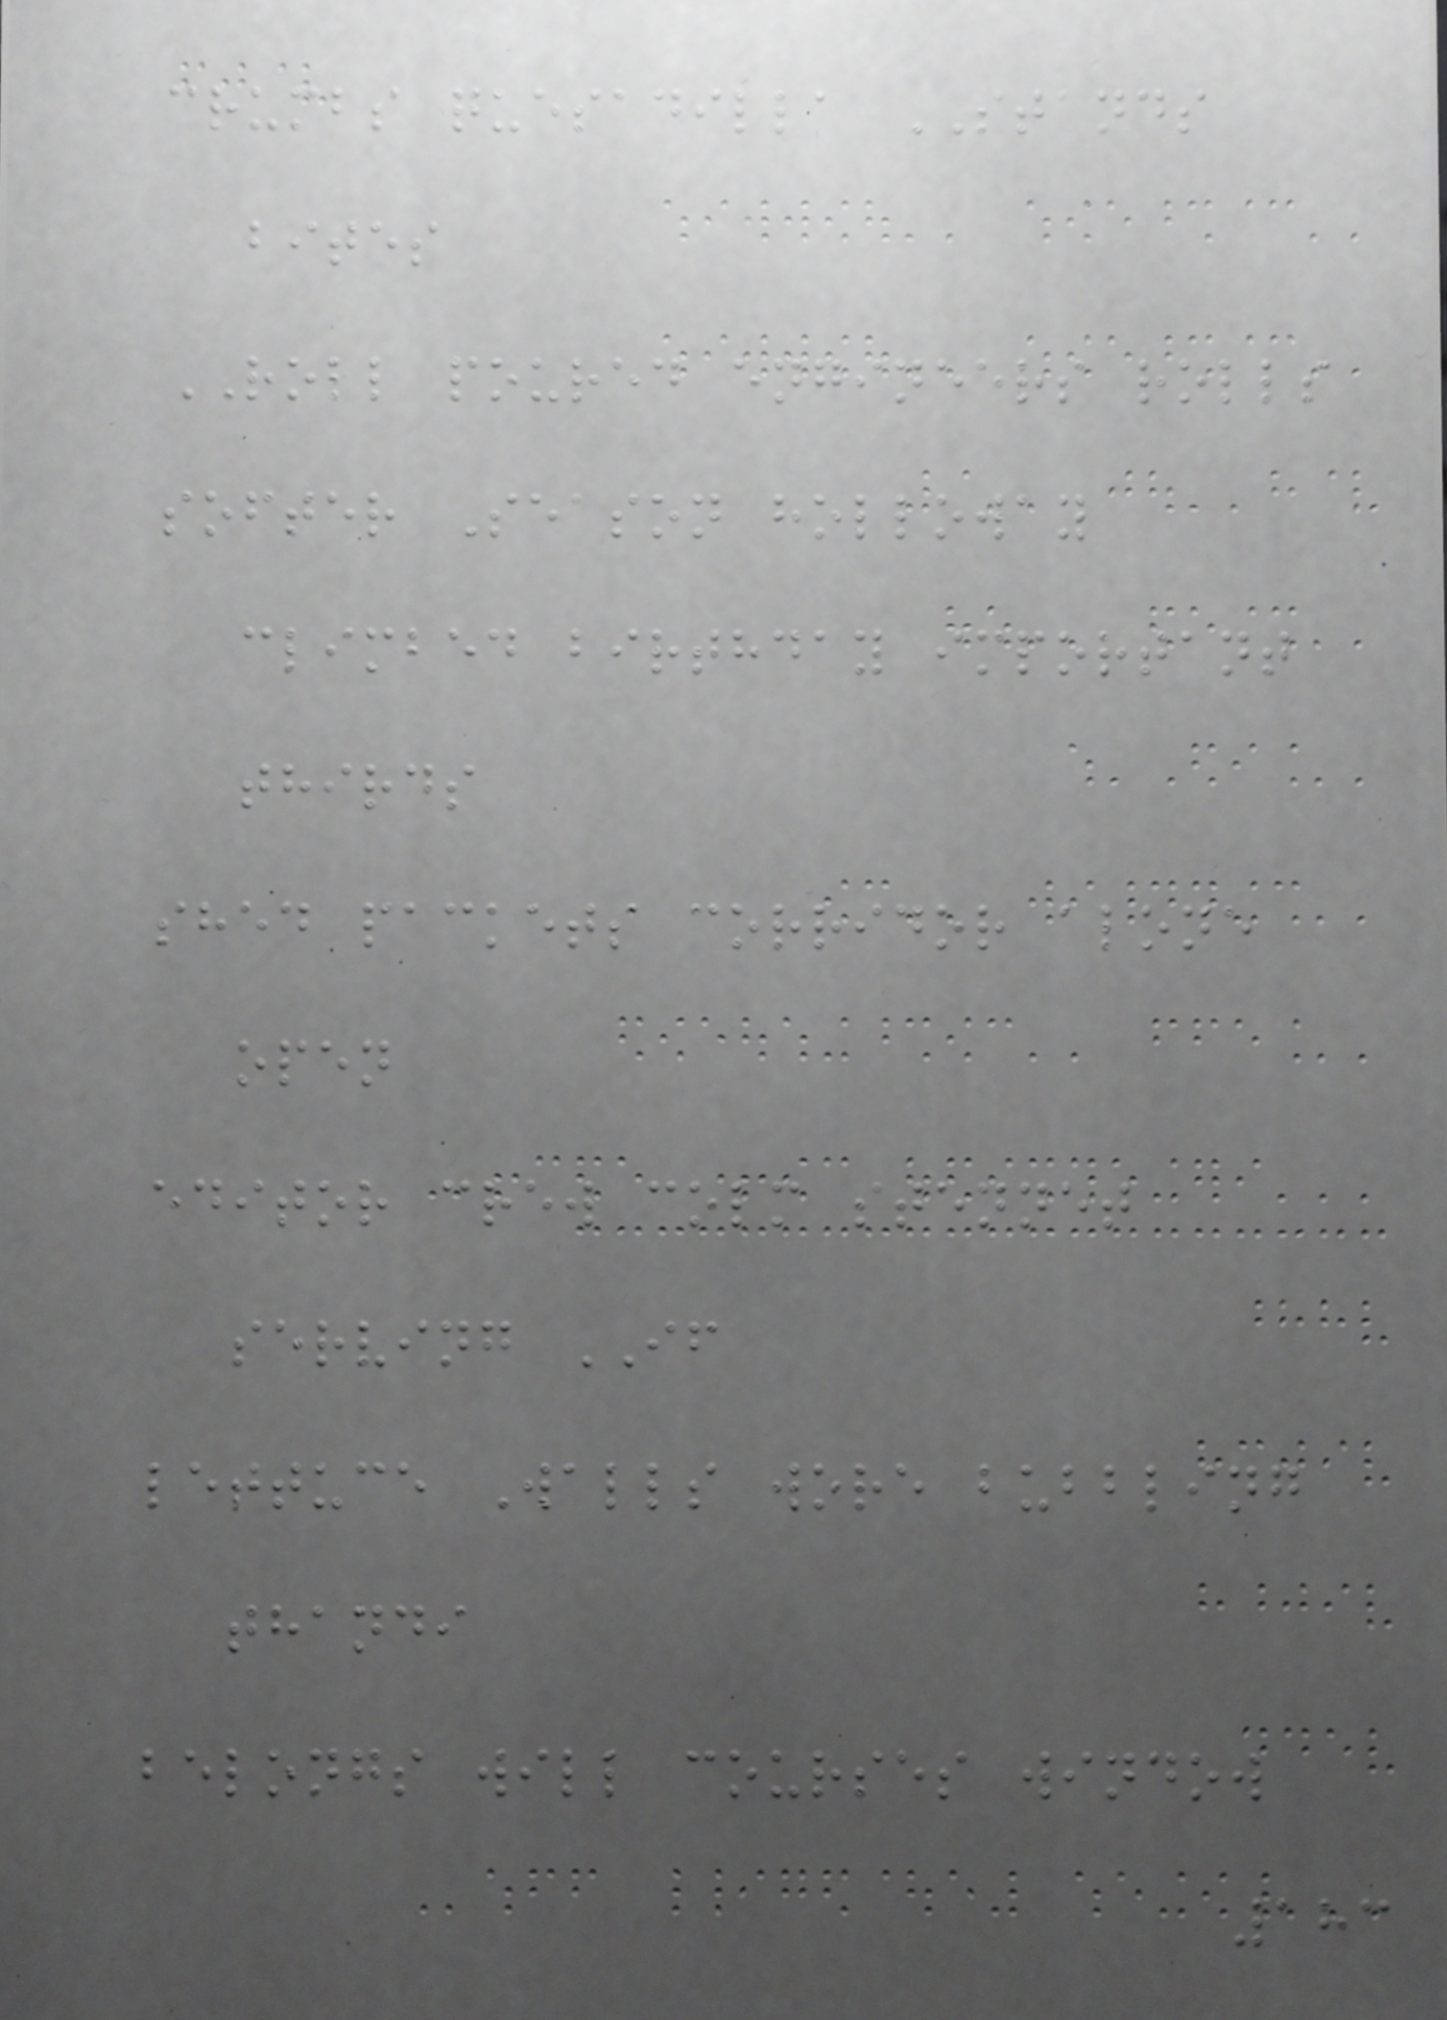crumbs quesadilla STANDS
bites
ROLL poured engineers rolls
softer Season holloway
climbed birthday important
thirds
shed packets corridor alone
open
editor crew colm stennet
serving IF
lettuce Walls wore bubbling
thandi
belongs will courses window
183
